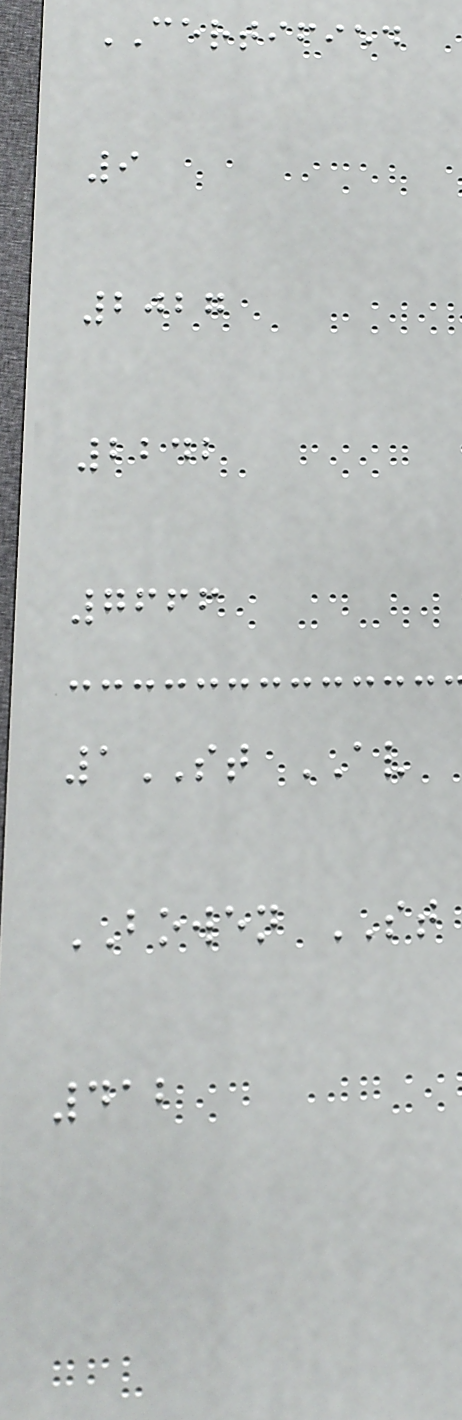CERTIFIED
9
2027
2242
7666
1ST AV
BOWEN ST
412
